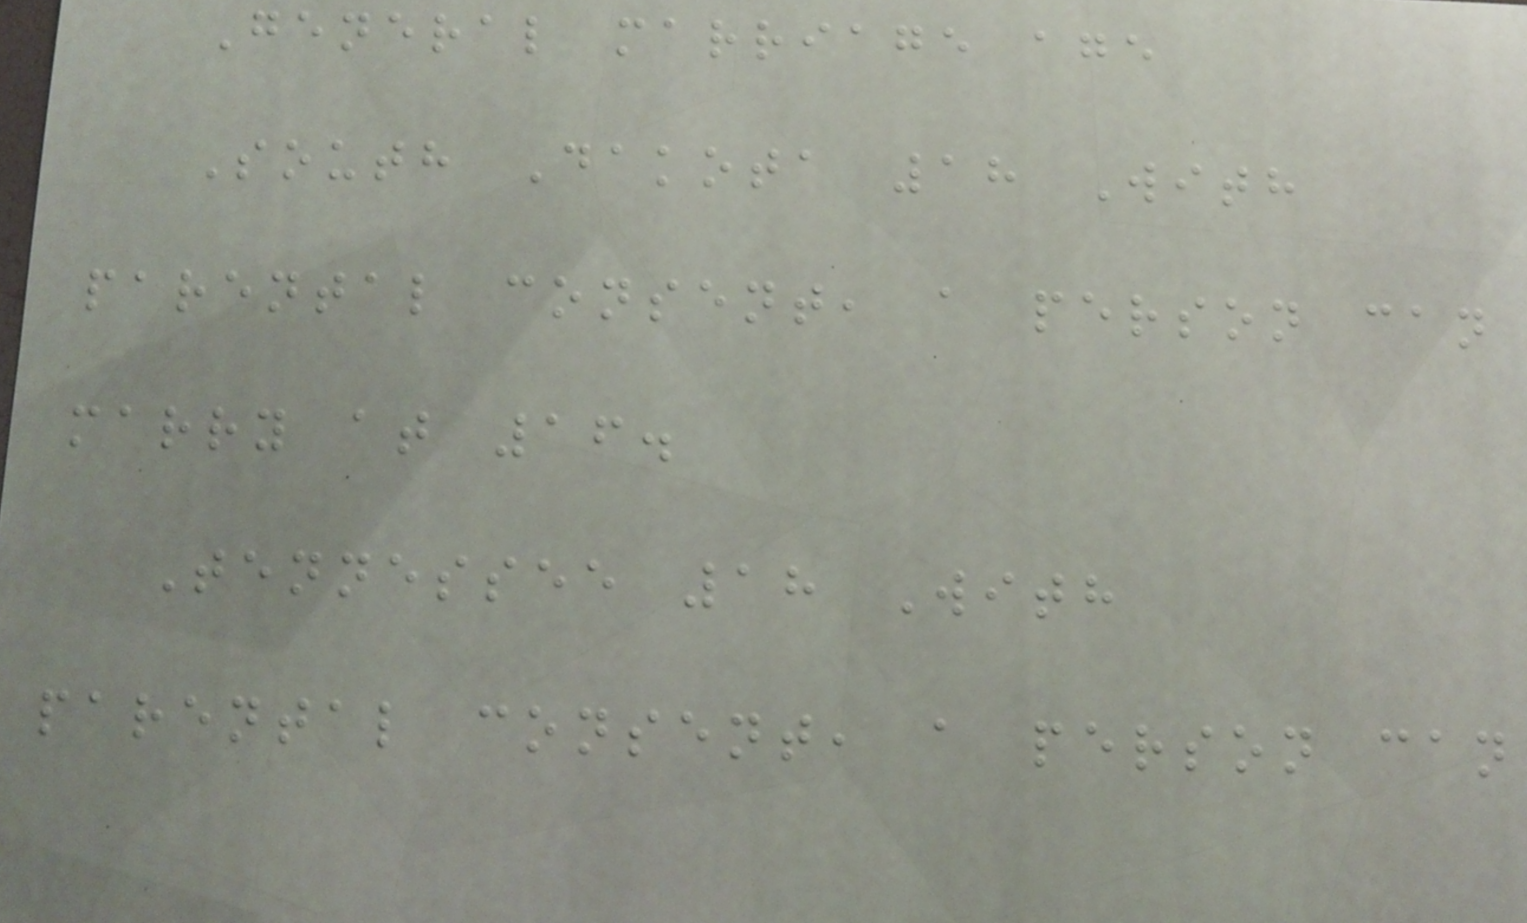General marriage age
South Dakota 18 With
parental consent, a person can
marry at 16.
Tennessee 18 With
parental consent, a person can
